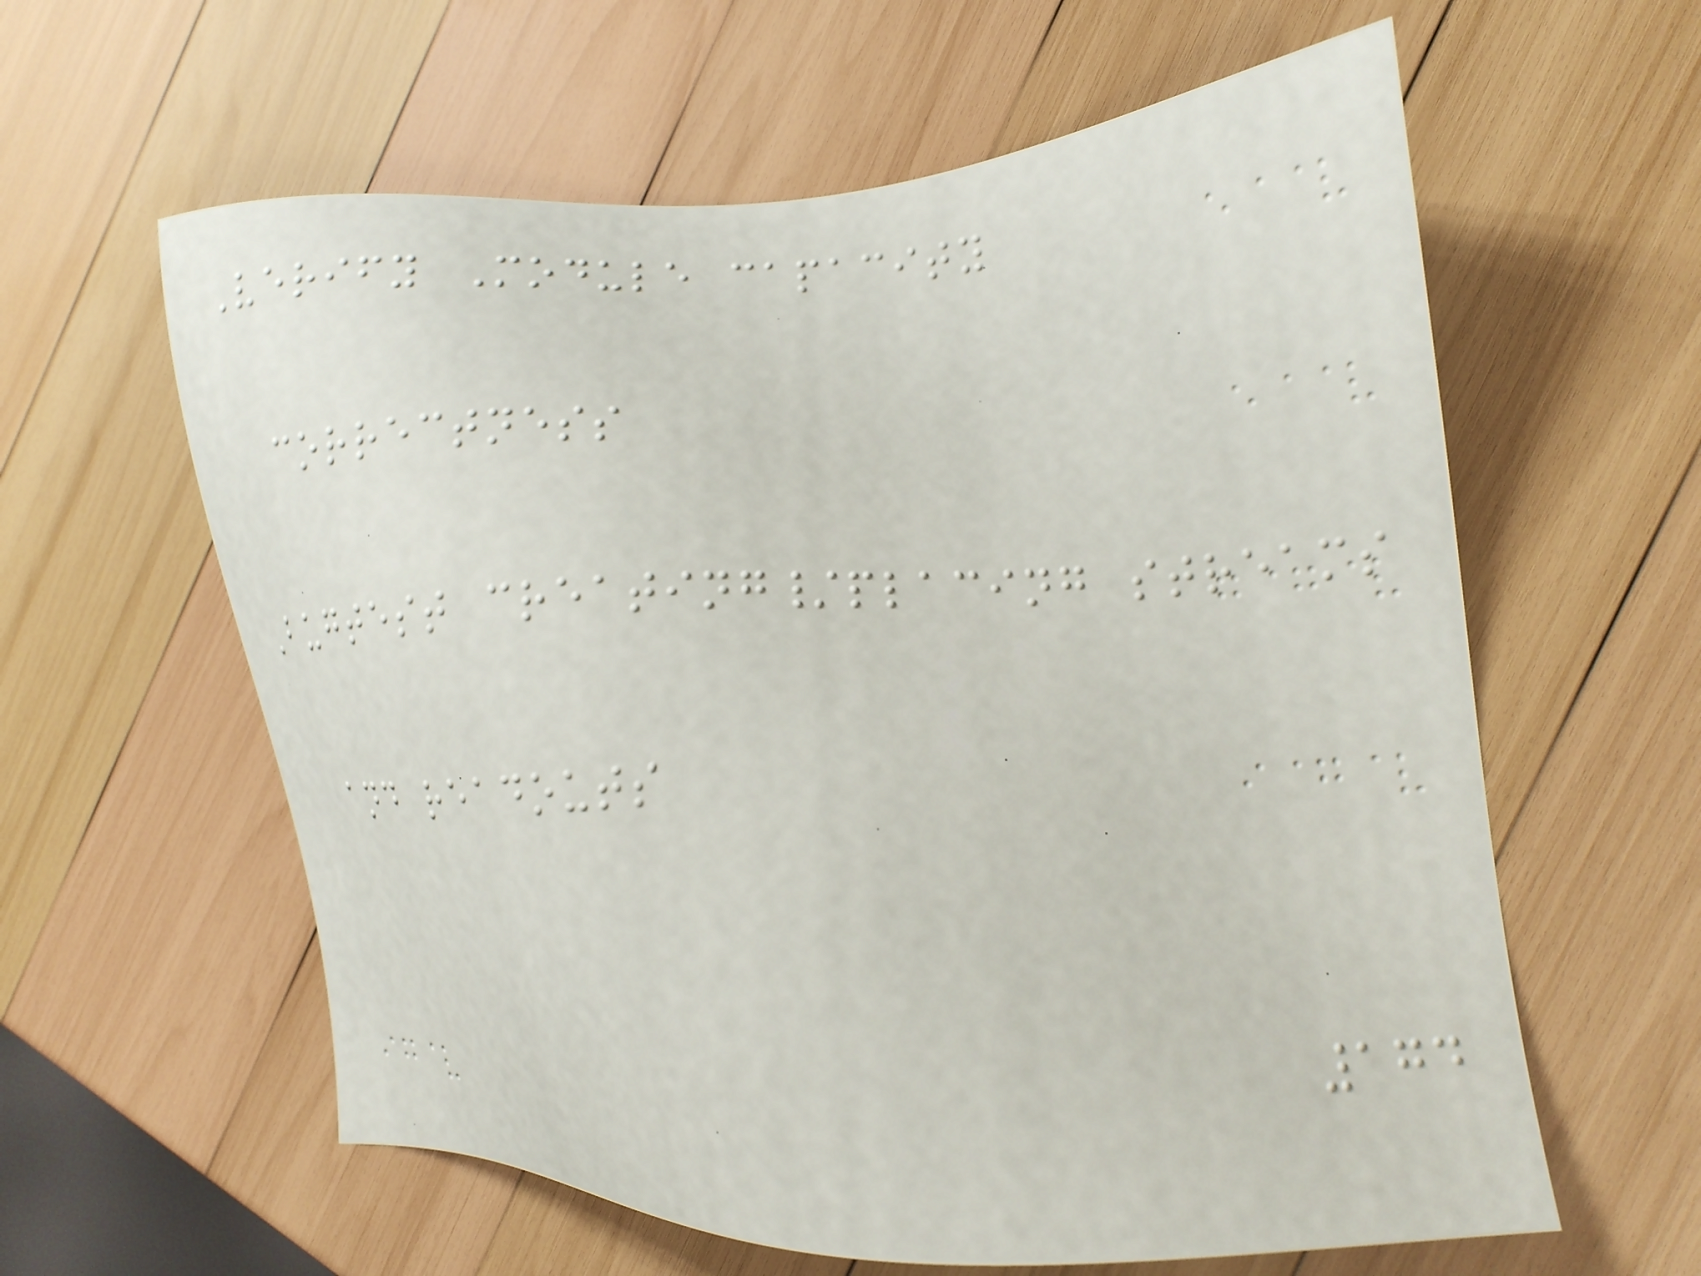Verify Module capacity
correctness
Bugtest creating/placing streams
and readouts
174
